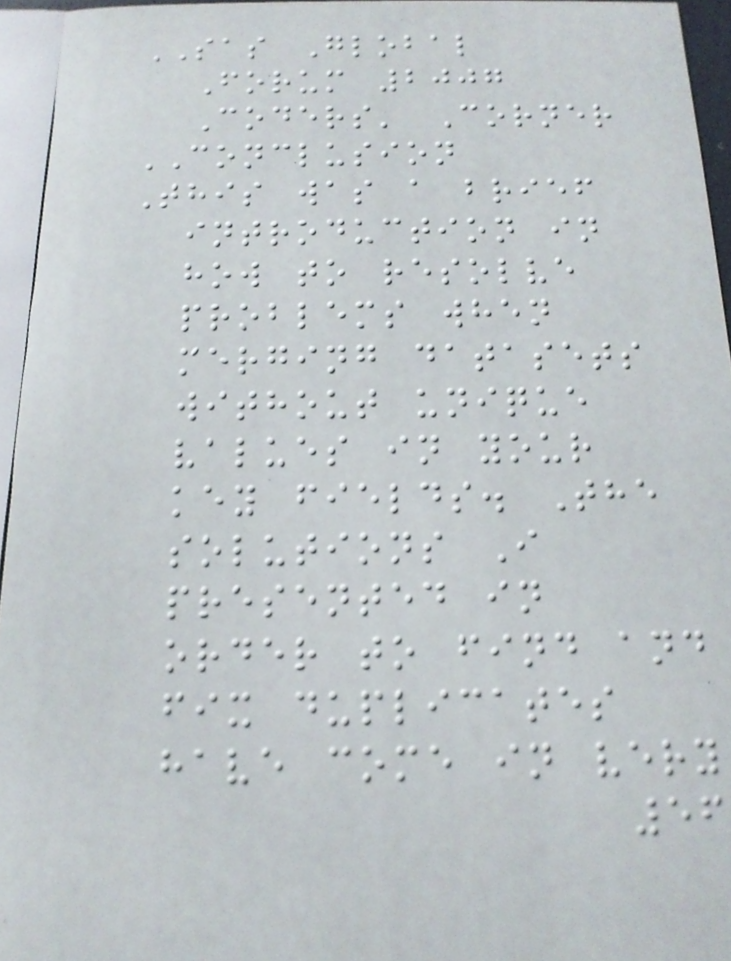SAS Global
Forum 2007
Coders' Corner
CONCLUSION
This was a brief
introduction in
how to resolve
problems when
merging datasets
without unique
values in your
key fields. The
solutions I
presented in
order to find and
fix duplicates
have come in very
56
